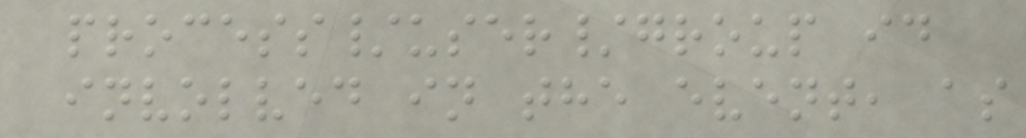process/user/group id
involved in the event, as
